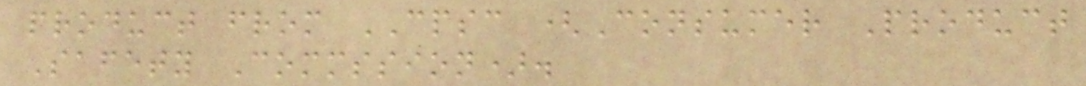product from CPSC (Consumer Product
Safety Commssion).
